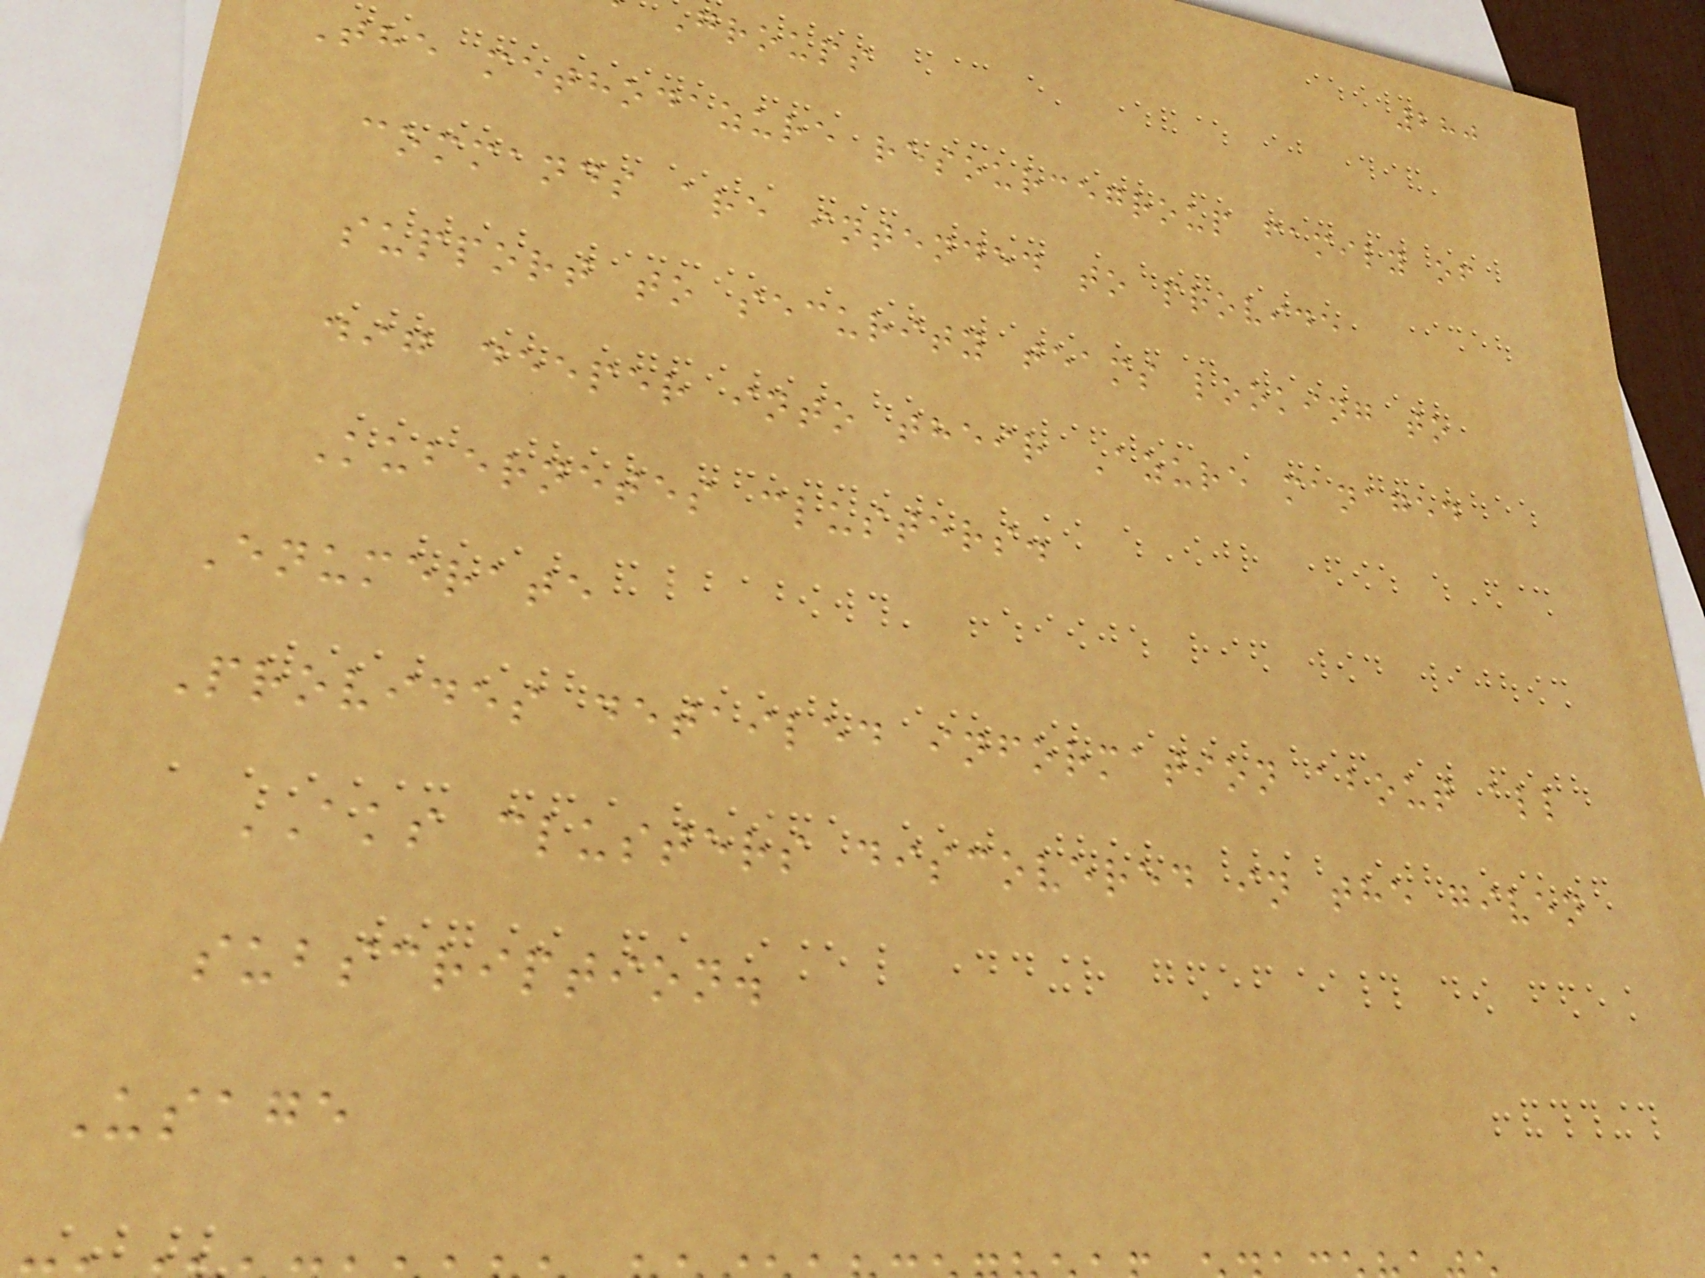280
Groups
The methodazure resourcegroup family of
commands are intended to provide
support to security teams looking to
dig deeper into their Azure managed
Kubernetes clusters.
Enumerate
Provides detailed information about all
AKS clusters discovered in the given
subscription.
Usage
